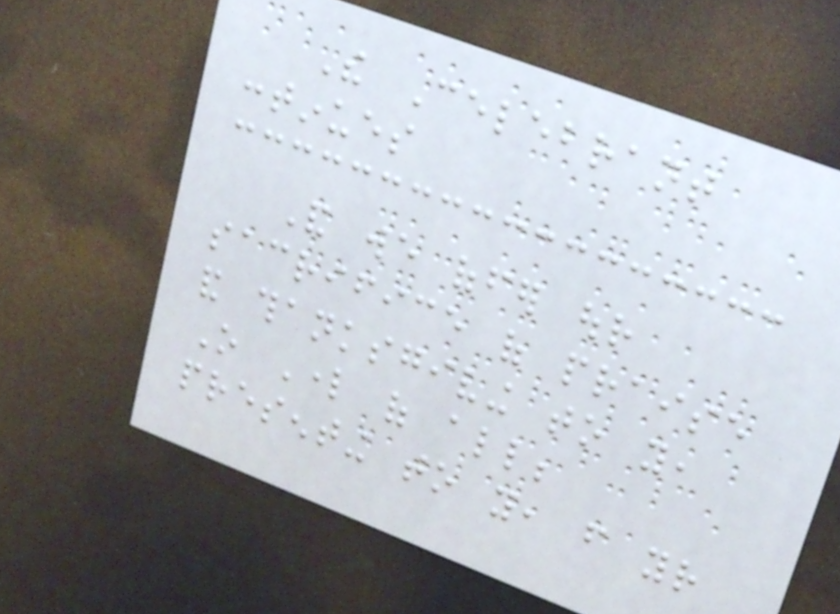The Celebrant
continues
And we offer our
sacrifice of praise
and thanksgiving to you,
O Lord of all;
presenting to you, from your
